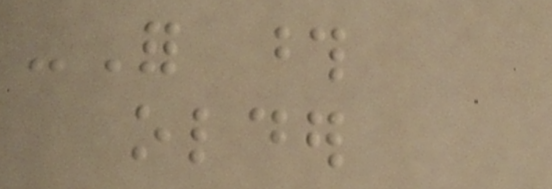-For those
older
